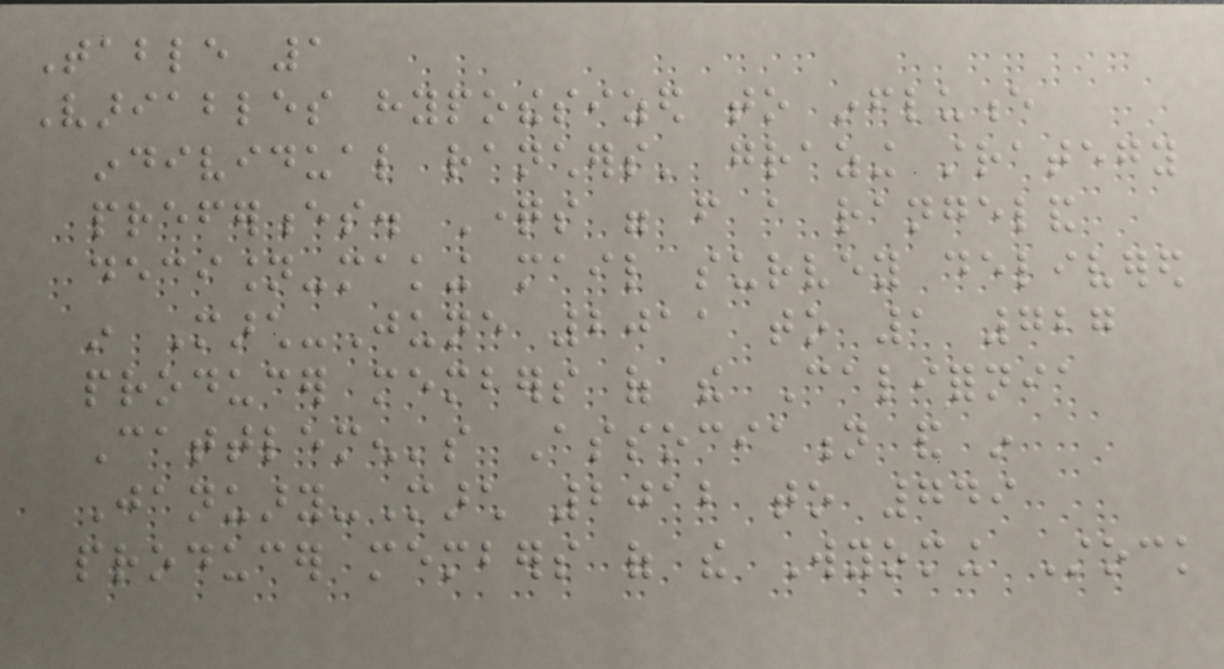Table 1
Variables hypothesized to influence
individual ranchers' grazing strategy
preferences. Questions were from a rangeland
decision-making mail survey delivered
in March-June 2011 to 1 727
producer members of the California
Cattlemen's Association and in
January-March 2012 to 749
producer members of the Wyoming Stock
